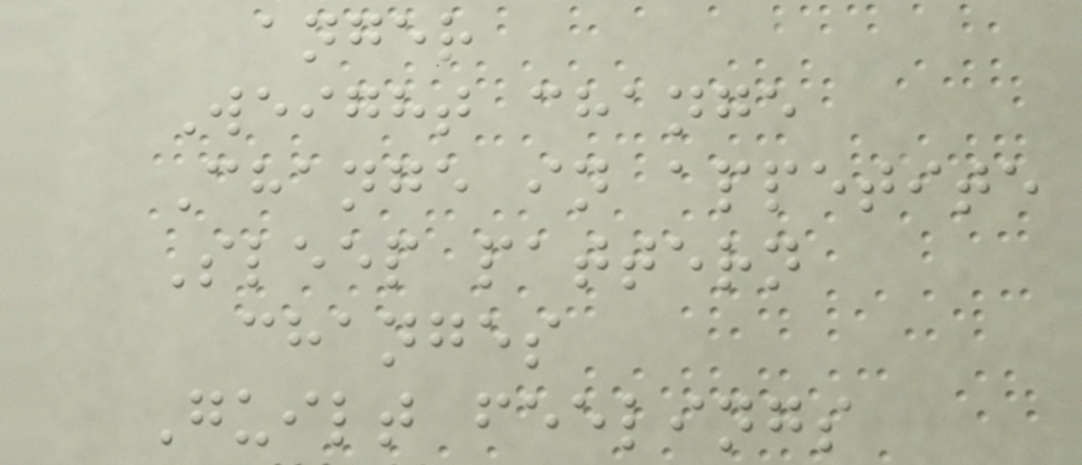anger
Weight change
Change in appetite
Sleep pattern
changes
Guilt feelings
